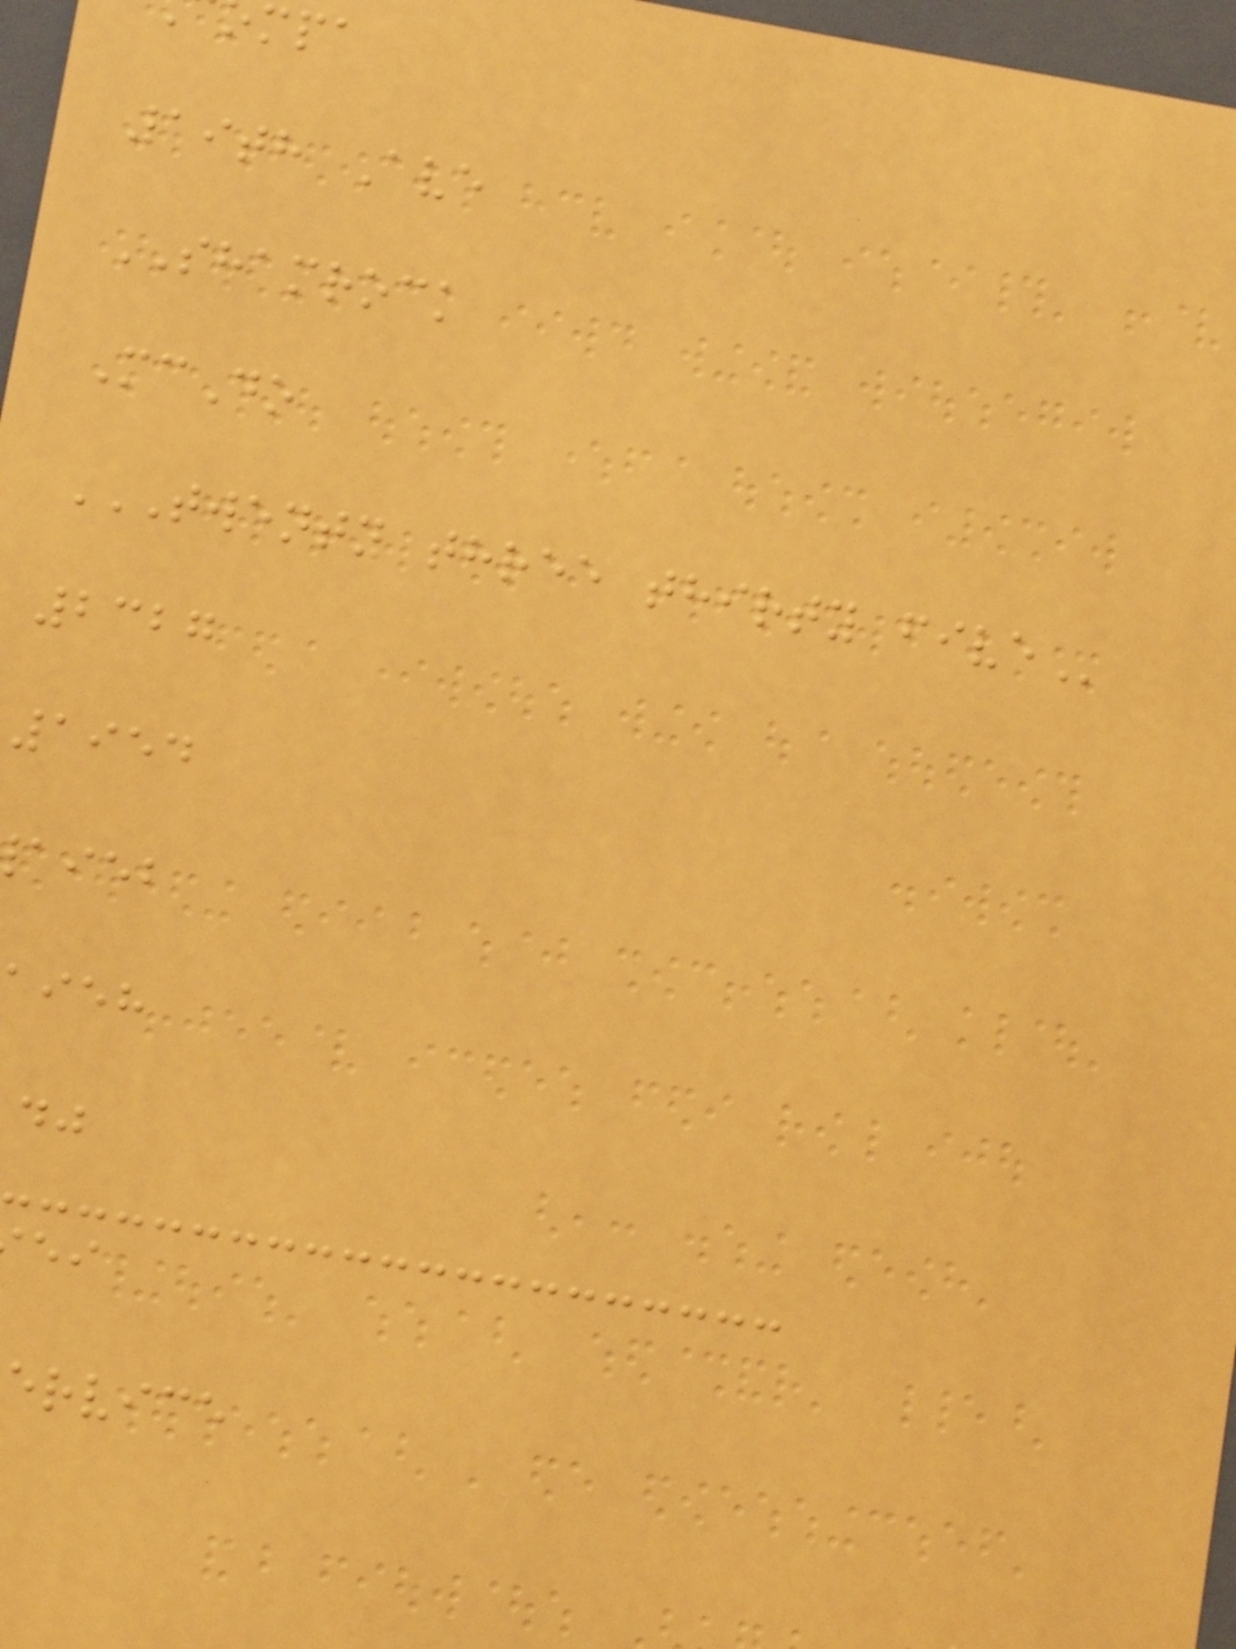19th Ave
SHAMROCK
McDo
TWENTY THREE THIRTY FIVE
2327
1954
aieb
ervice
